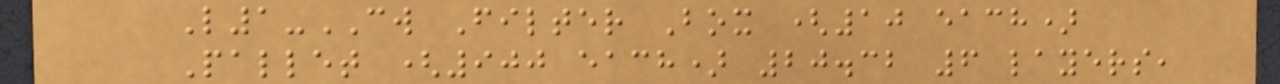L1-CW Filter Box (10 each)
Pallet (900 each) 20.32 6 layers,
